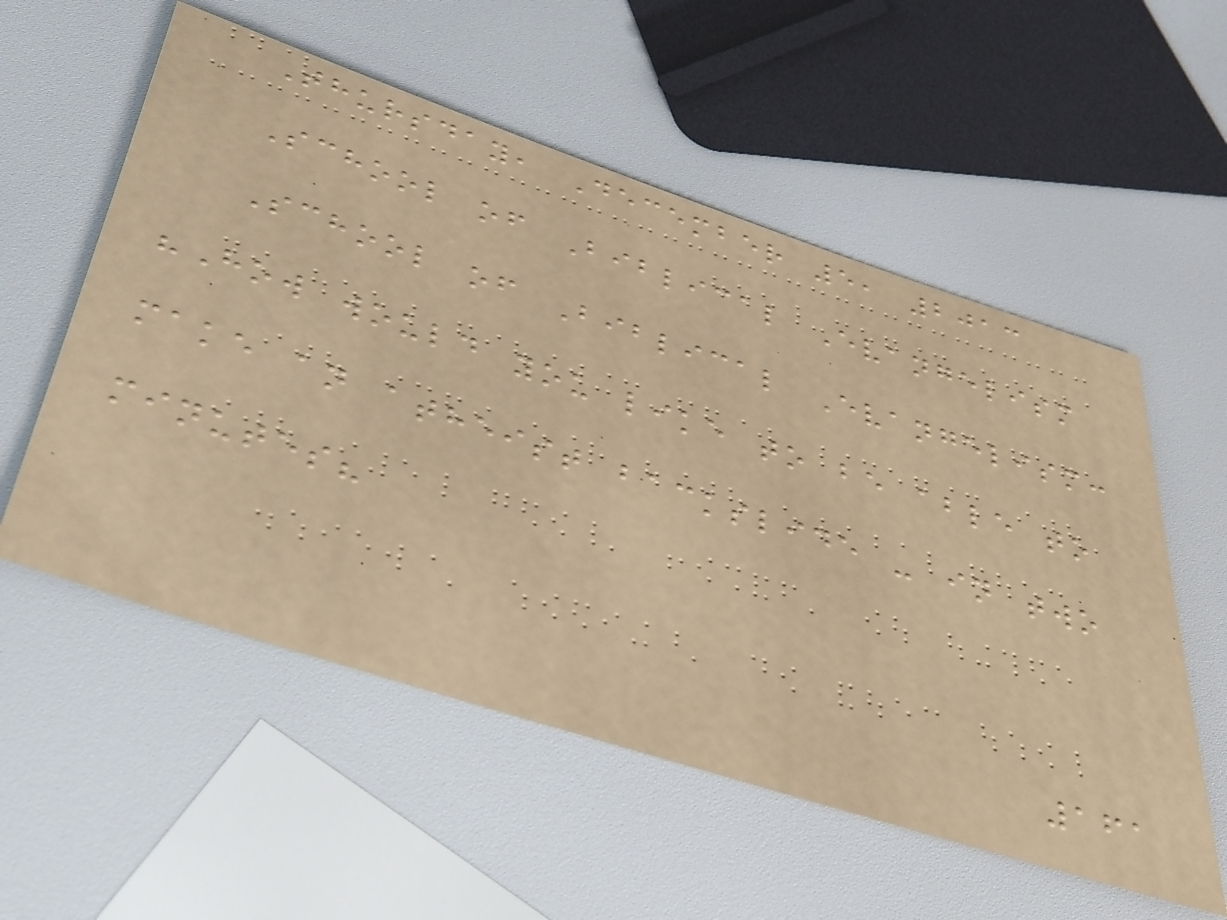Thursday, December 5, 2013
School of Biblical Evangelism
School of Biblical Evangelism:
"How would you like to be able to
make an atheist backslide - in two
minutes?
161
